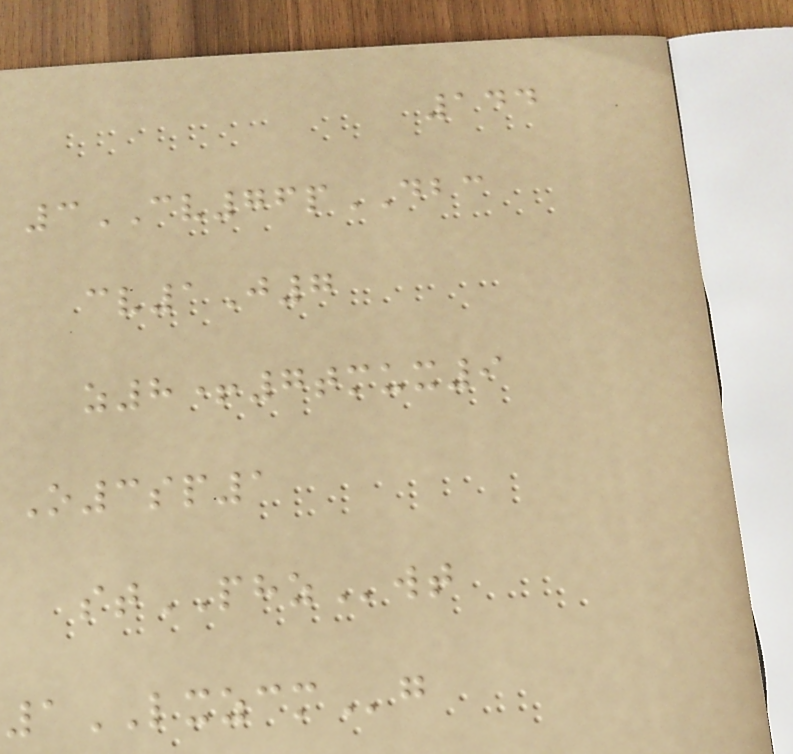144
3CV76pDBC
cv1J7
z8+7tmux9
O3sp1
stPHZwt
1LXZCMg
